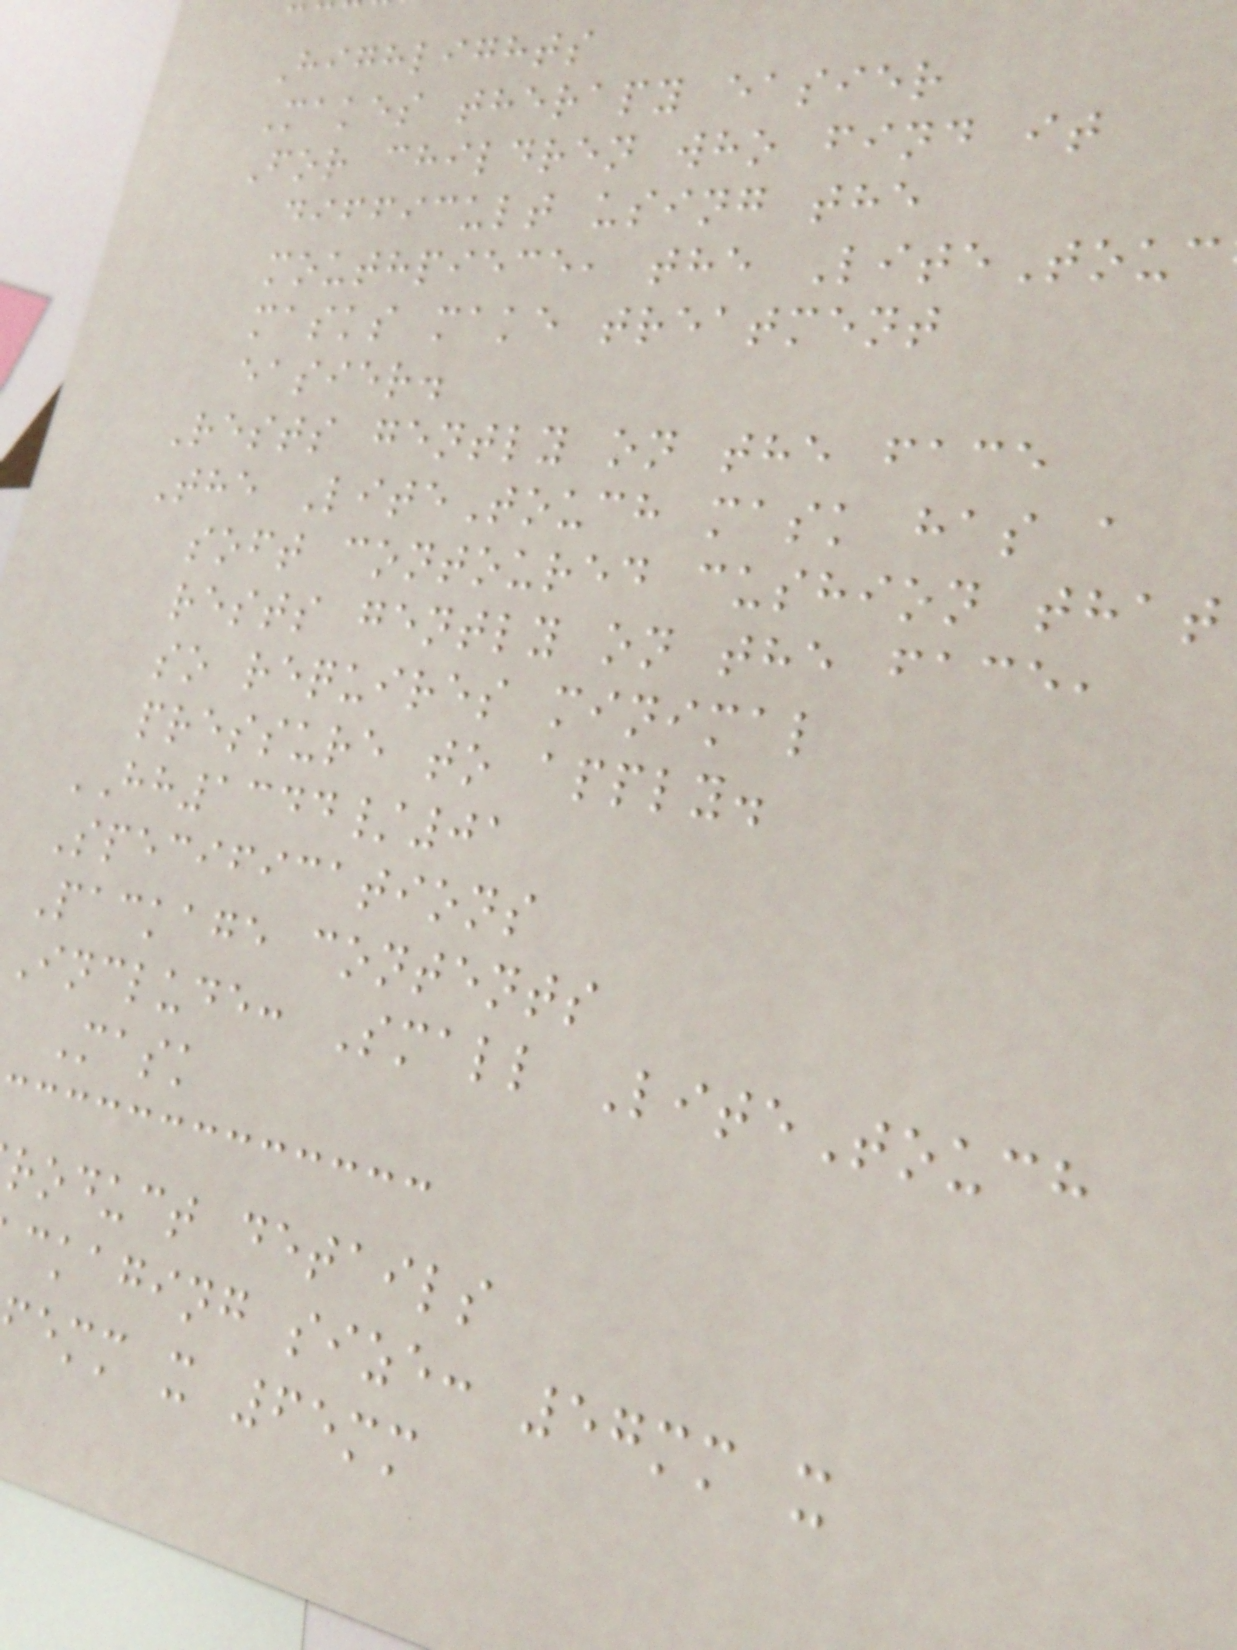Highlights
Makes therapy easier
For children who find it
difficult using the
mouthpiece, the LiteTouc
masks make treatment
easier.
Rests gently on the face
The LiteTouch mask has a
soft contoured cushion that
rests gently on the face,
so requires minimal
pressure to apply.
HH1344/01
Specifications
Package contents
Include: Small LiteTouch
Mask
roduct details
ckaging size: 57mm x
emm x 65mm
